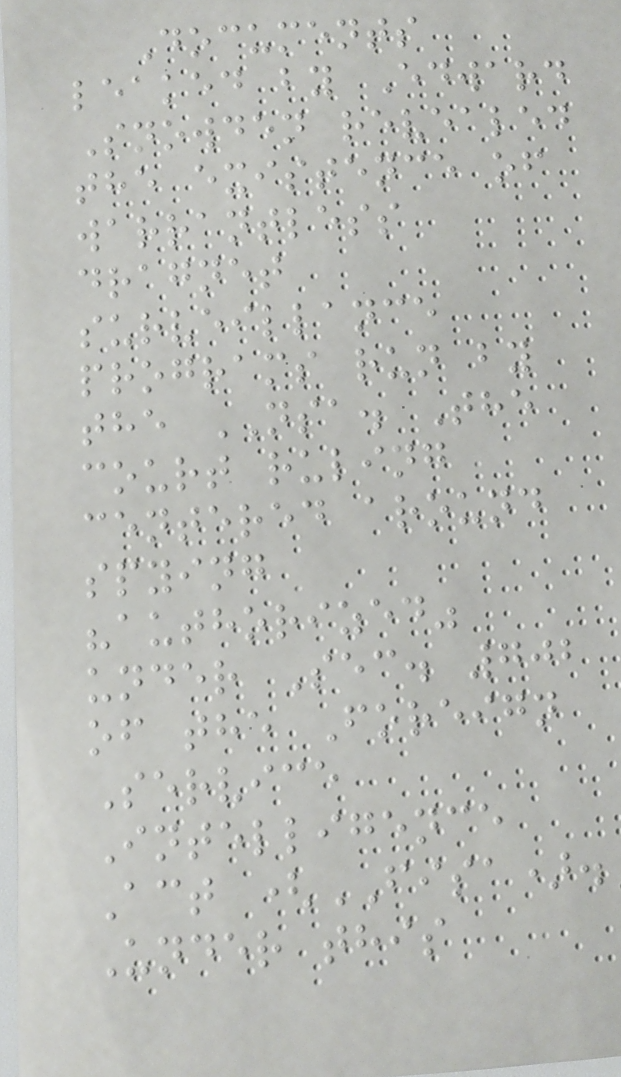Documents
leaked by Edward
Snowden revealed
the existence of
warrantless
dragnet
surveillance
programs run by
the NSA. The
court ruling
centered around
spying
"authorized"
under Sec. 702
of the Foreign
Service
Intelligence
Act (FISA).
Under this
